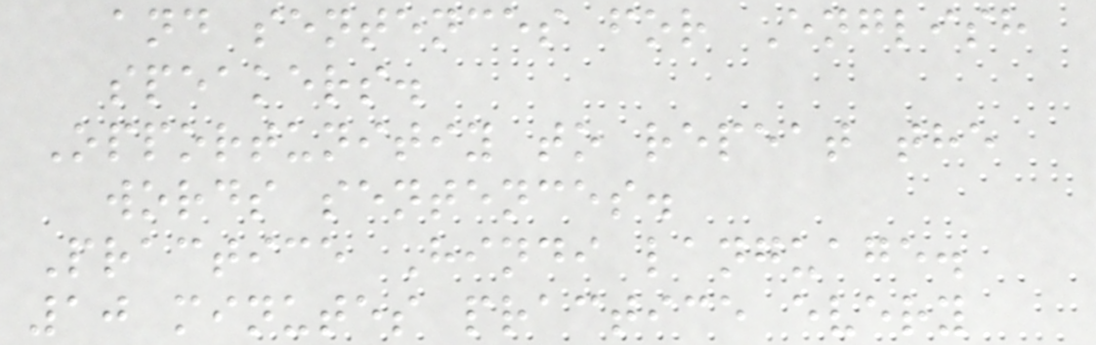and sentences for English
speakers.
Opportunitiy to repeat the
words sentences.
Practice Hindi language.
10 minutes practice every
